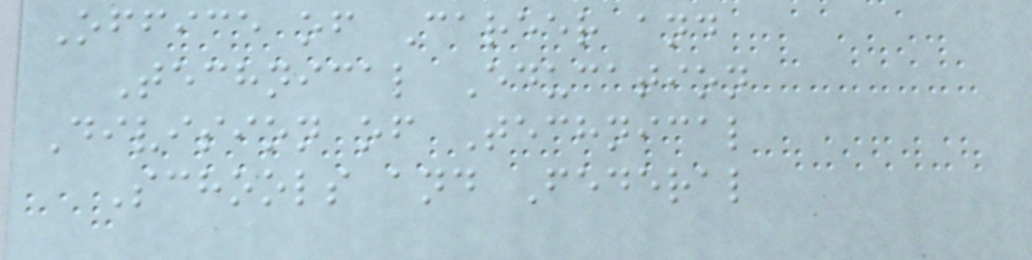Office of Career and
Technical Education
Division of Technical
Schools and Federal
